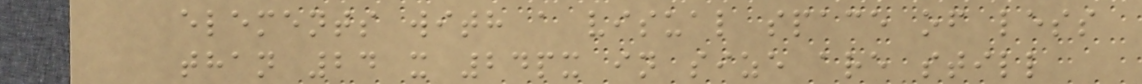elements with a visual space of less
than 24 x 24px in size are still
